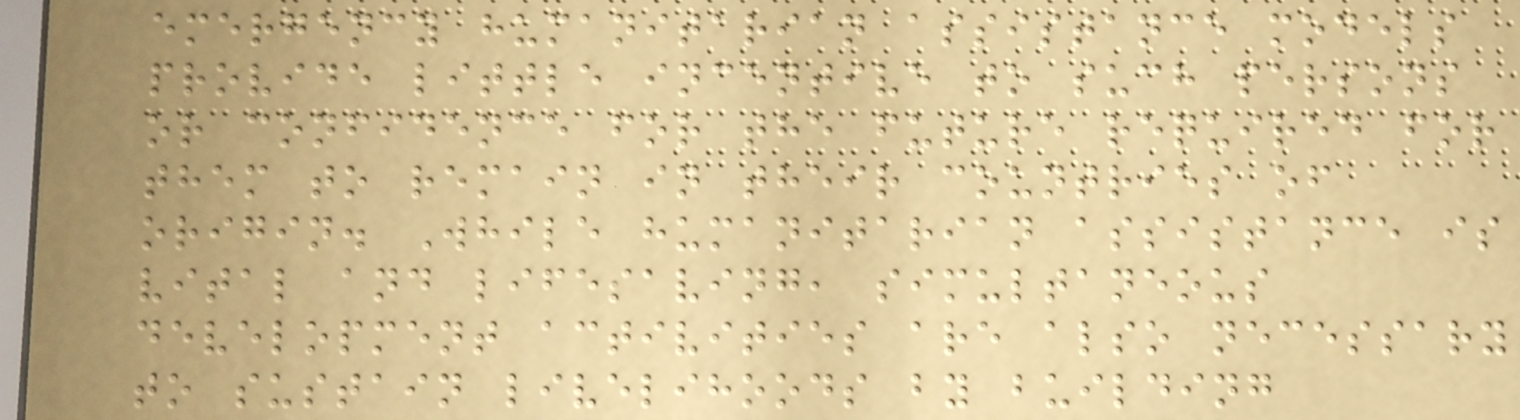emergency humanitarian assistance models
provide little incentive to such persons
or confidence for the future required for
them to remain in their countries of
origin. While humanitarian assistance is
vital and lifesaving, simultaneous
development activities are also necessary
to sustain livelihoods by building
